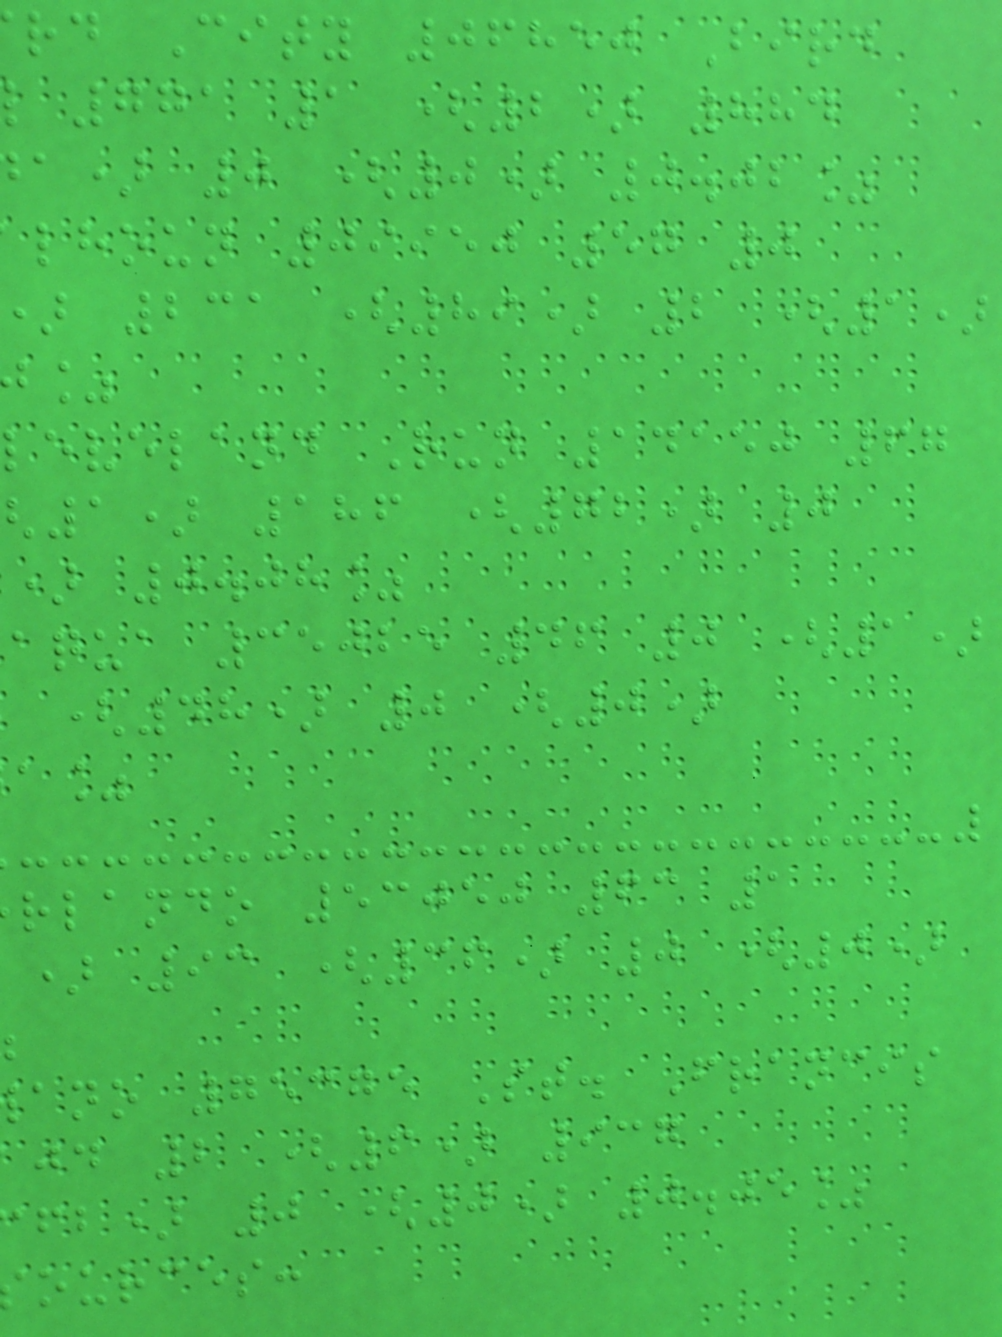rd City 06850 Bird
771 1 (2) 884
a) 0 (0) 0.02%
lhoun 09950 57 0
231 (89) 2 (1)
leveland Run 14150 67
1) 186 (72) 0
) 0.08%
aqua 35025 46 0 (1)
(48) 0 (0)
rlando 53050 63 1
) 93 (36) 0 (0)
ano 75375 St. Francis
jd 2 (6) 937
fb) 0 (0) 0.05%
ources:
